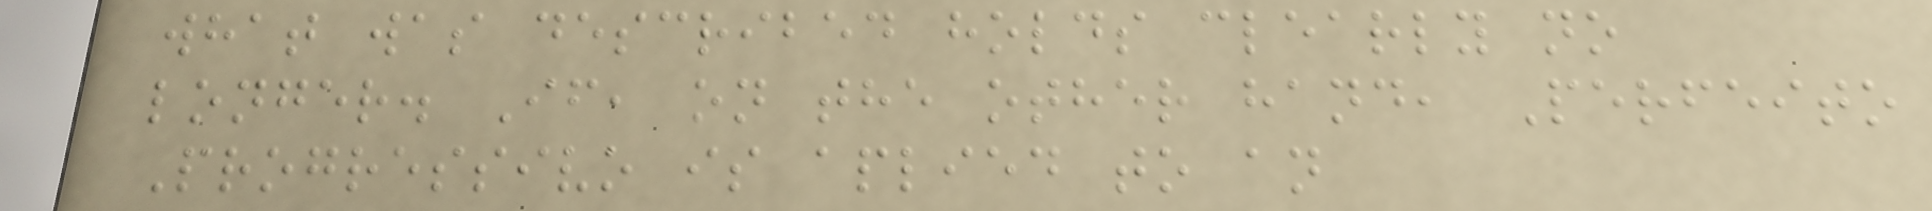what was described holds clearly no
longer. If, on the other hand, Perfeito
Progressivo is aplied to an
